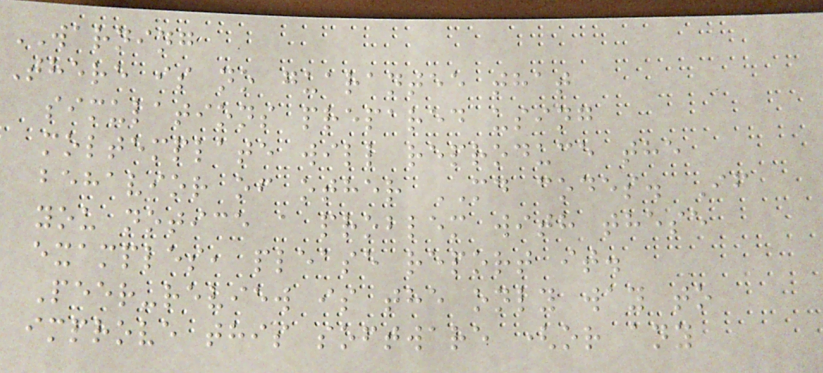WARNING
There is no guarantee that
simulations prepared using
moltemplate will reproduce the
behavior of other MD codes. If
you notice a problem with these
examples, please report it.
Peer-review is the only way to
improve this software (or any
